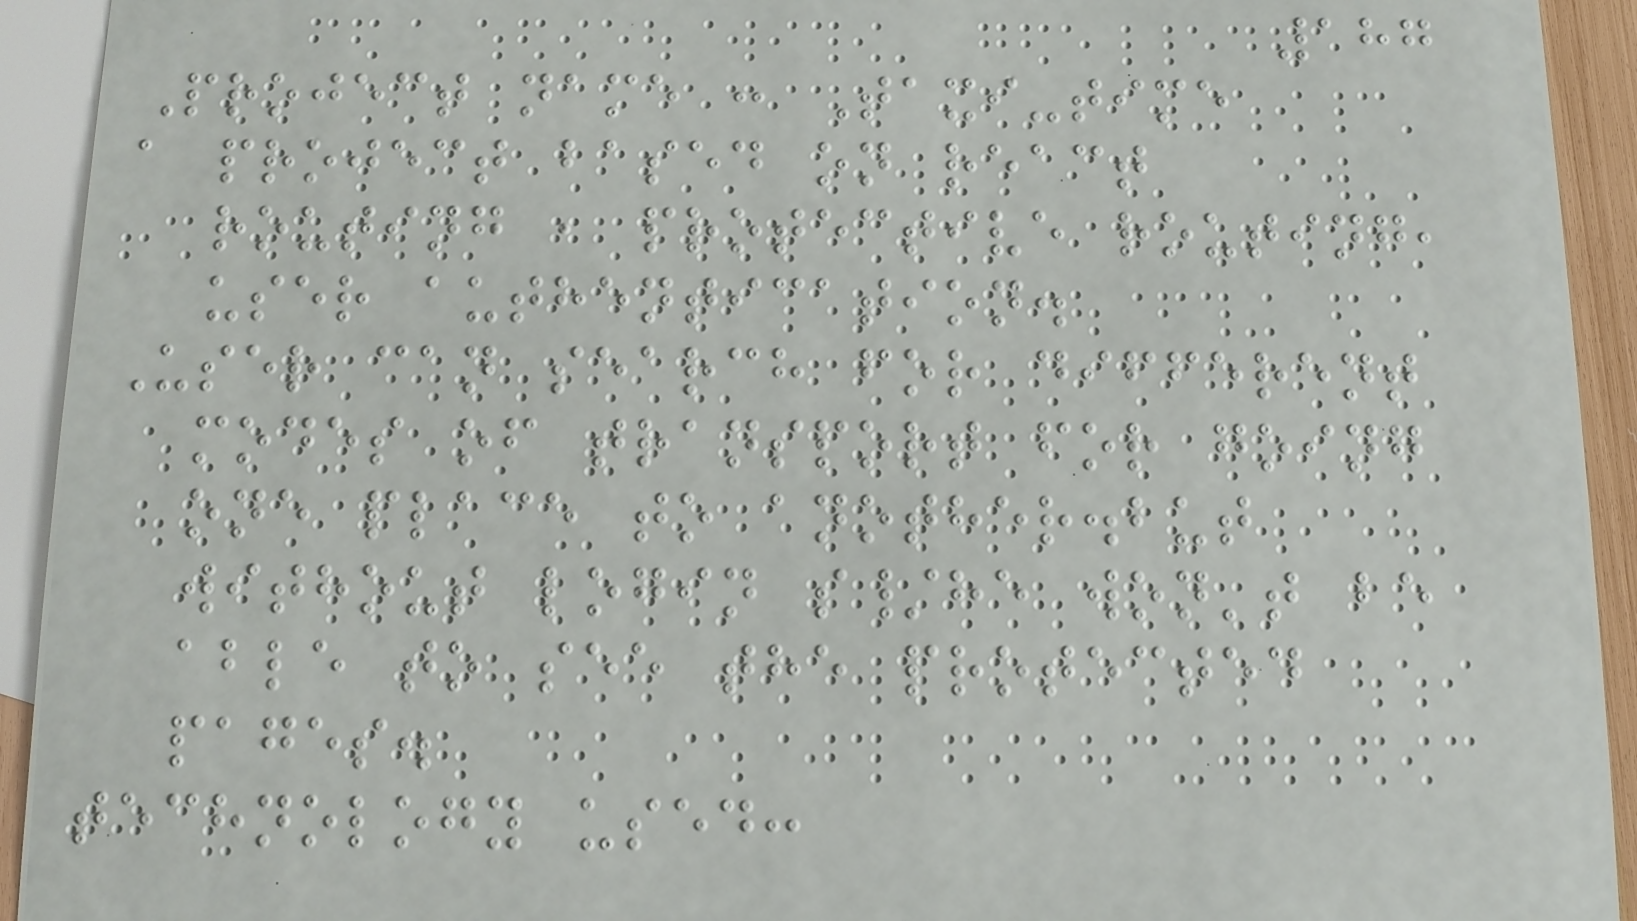187
Project name : Taxi-time
a project based on react
routing , protective routing,
user authentication.
User can search for different
modes of transport for going
one place to another.but
without login s/he won't be
able to see the protected
pages.
technology used:
